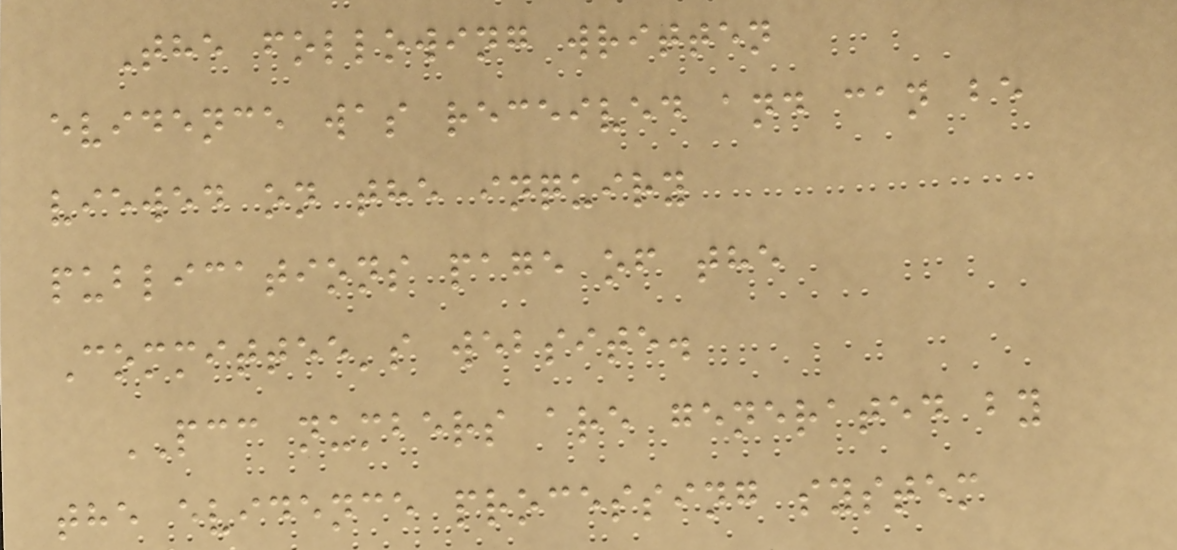The following written
evidence was received and can be
viewed on the inquiry
publications page of the
Committee's website.
PCC numbers are generated by
the evidence processing system
